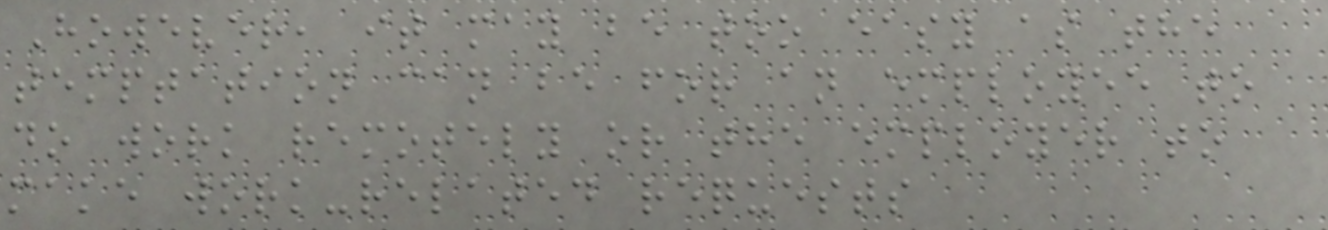However, it may be too easy as the
temptation can be for an employee to
do work remotely or the employer to
make work-related requests
